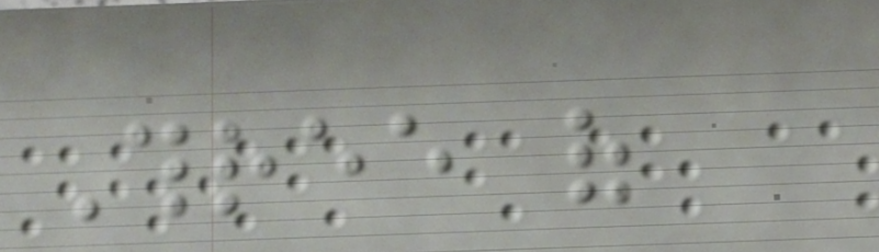Three of
